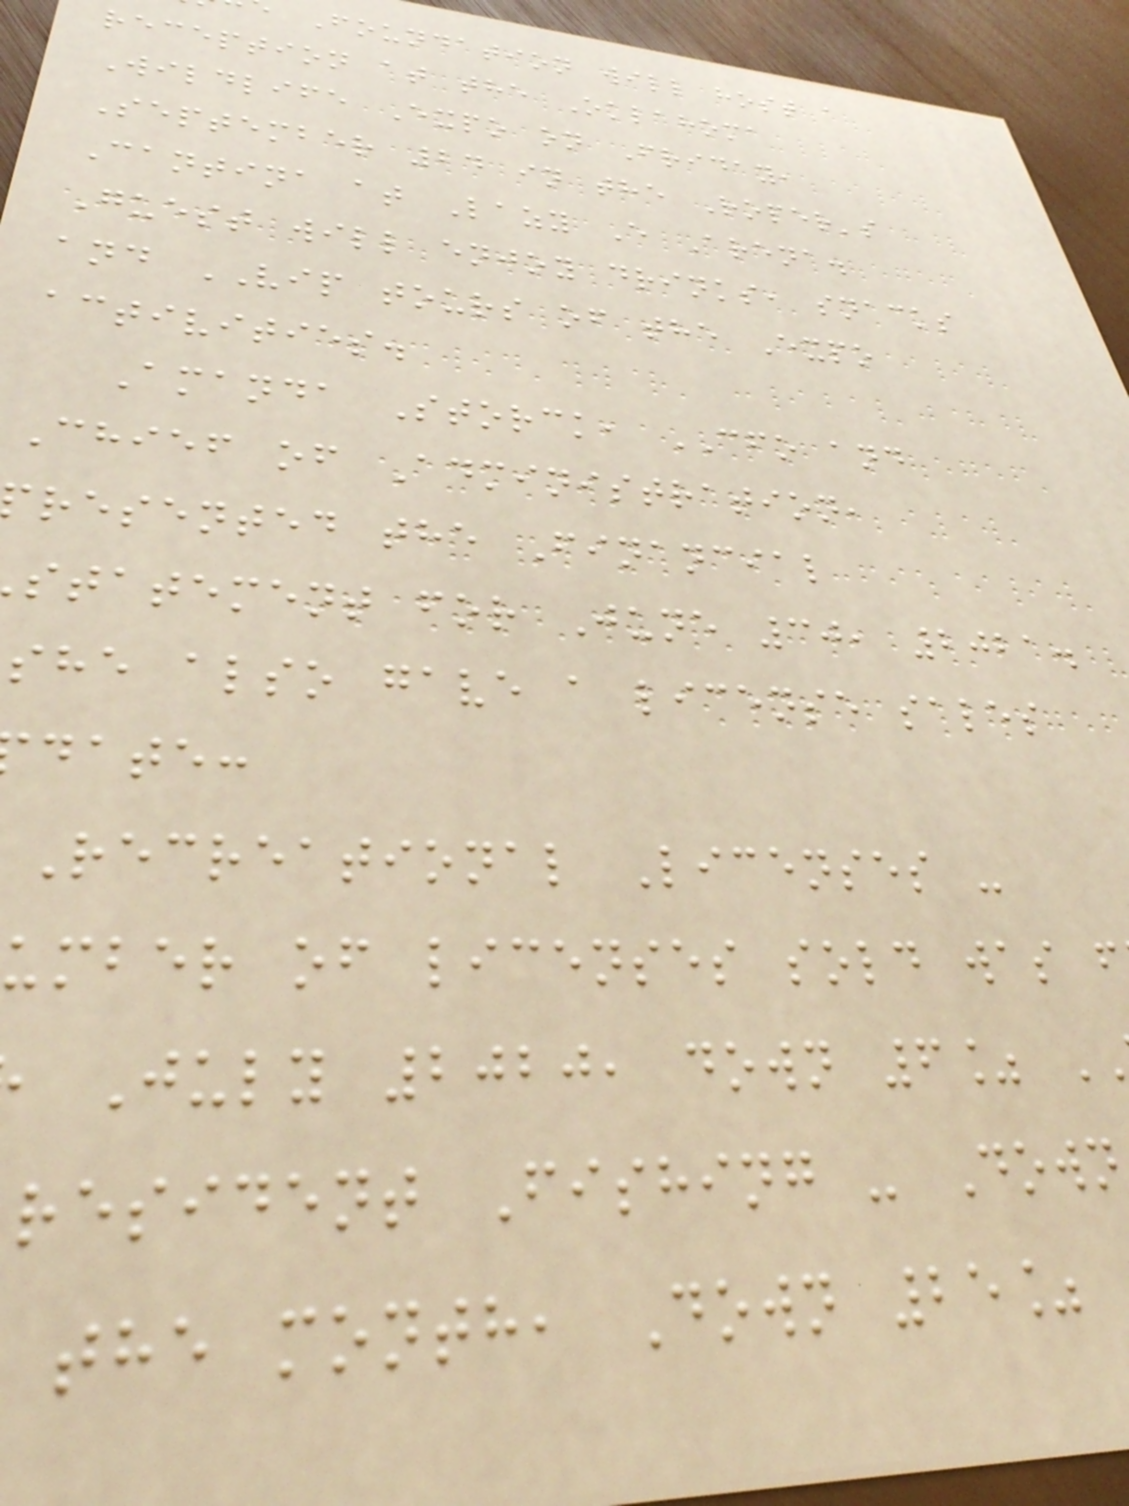Foundation will host a
reception at the Oklahoma
Wildlife Expo on Friday,
September 24 in the Roper's
Cantina at Lazy E Arena.
Guest will enjoy drinks, snacks
and VIP tours of the Expo
activities.
Amanda Storck, CFO and
Chief of Administration,
resented the Financial
statement for June 30, 2021.
she also gave a license sales
date:
Recreational Licenses -
umber of licenses sold was f
July 2020, down 6%
resident Fishing - Down
the month, Down 25%
